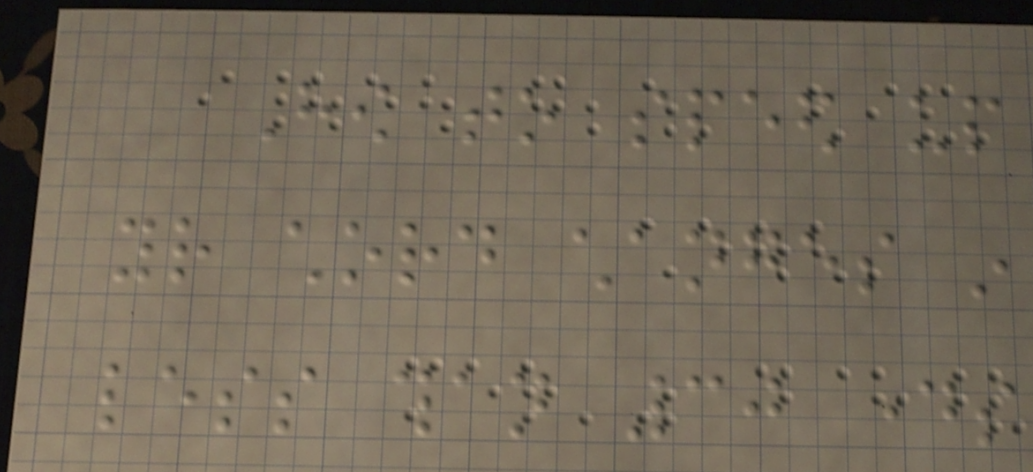How to speed up
your chord changes in
less than 30 days
